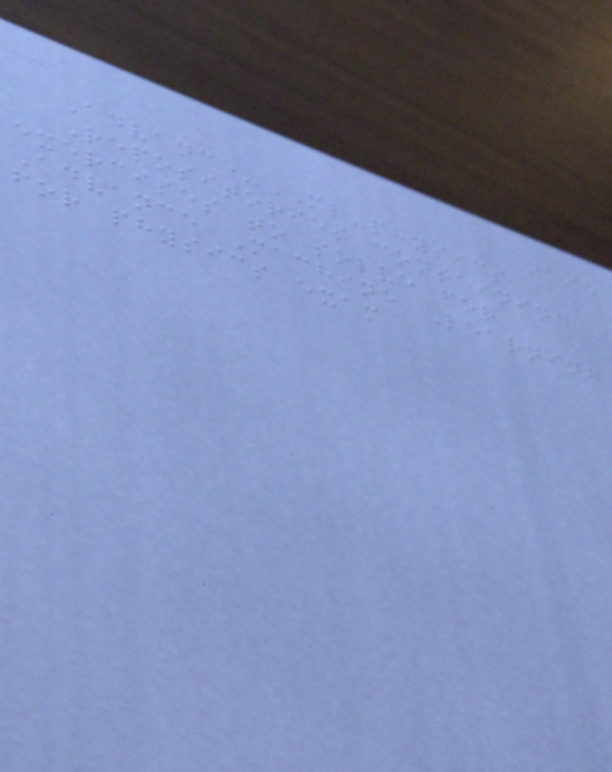195
Advance-ML-physics
Repositories containing
exercises to solve for
Advance Machine Learning
for physics exam
